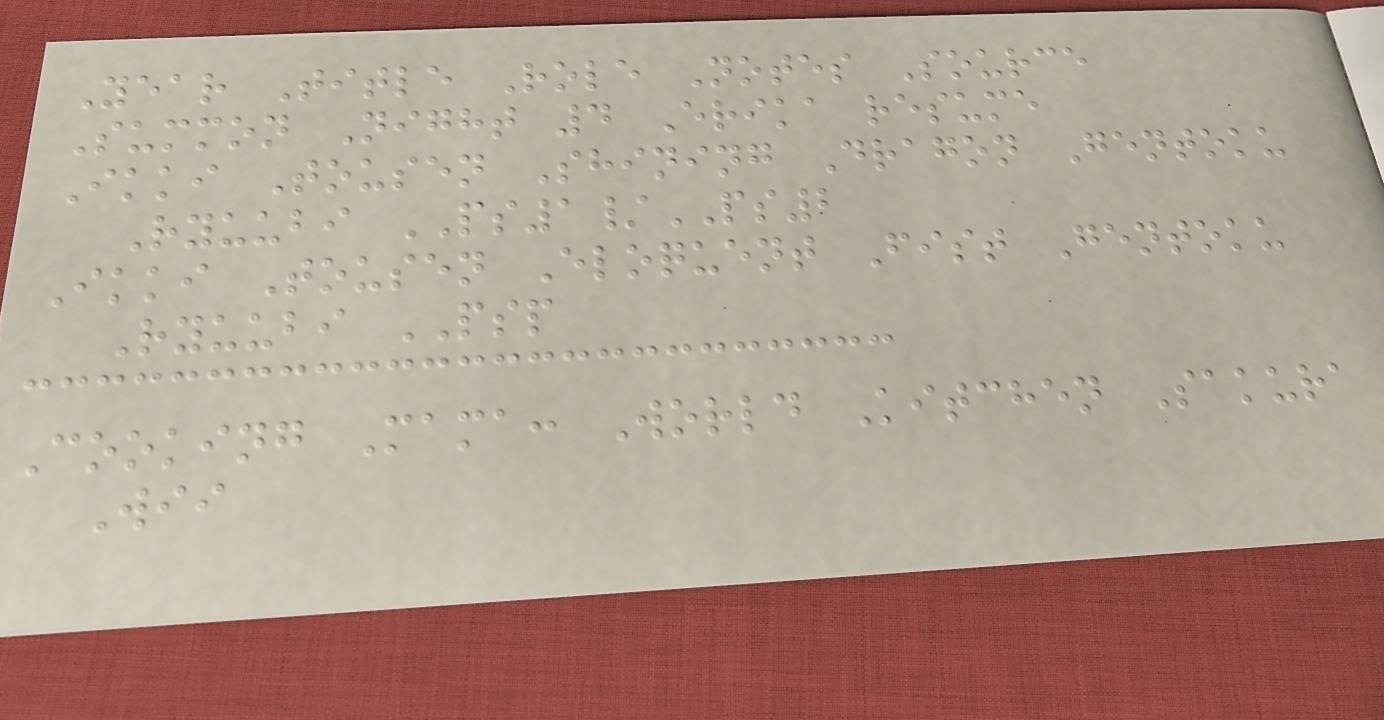Year Title Role Notes Source
Summon Night 4 Erika resume
Ikki Tousen Shining Dragon Gentoku
Ryuubi PS1/PS2
Ikki Tousen Eloquent Fist Gentoku
Ryuubi PSP
Cooking Mama: World Kitchen Sakura
Wii
